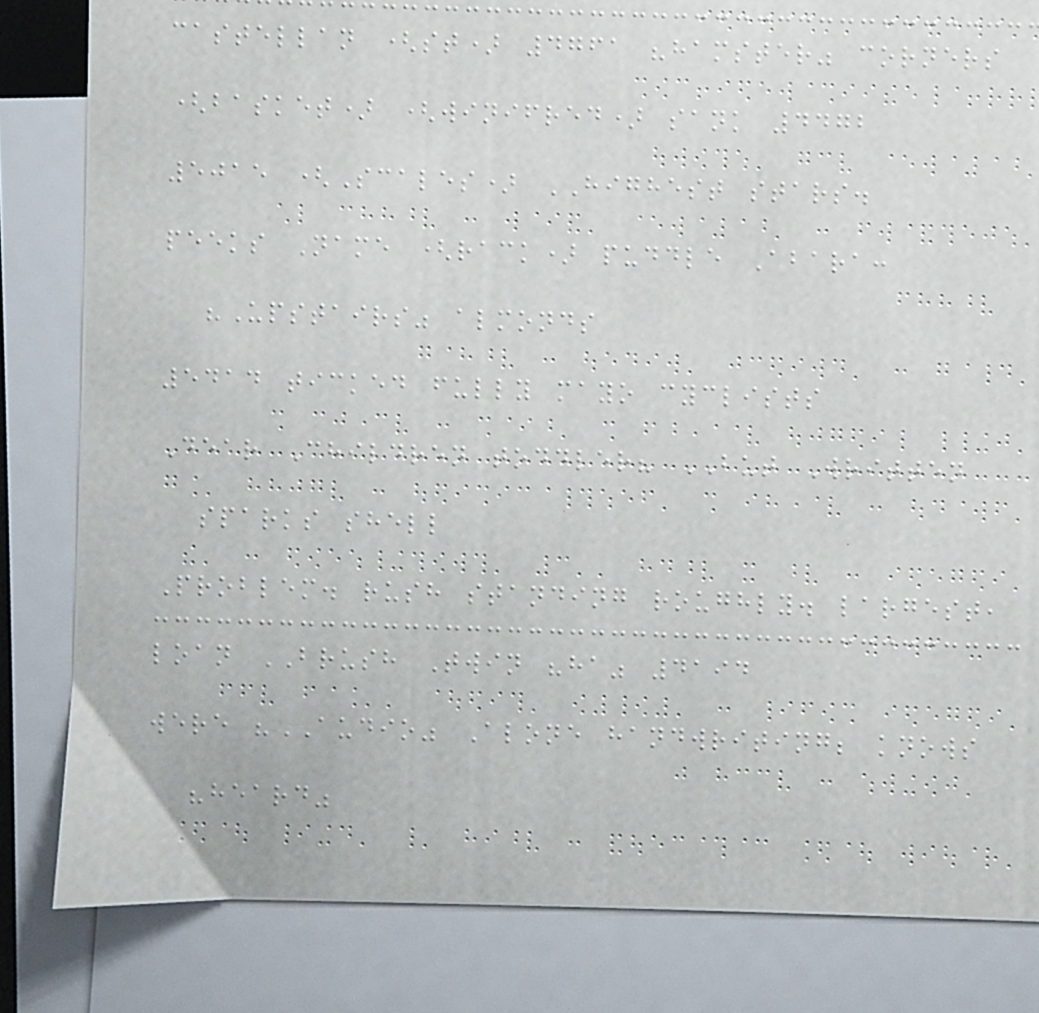castellan (st) 4761 "hamster" corners
(basket) (winifred) sank 4472
5015 (Scales) HIGHEST stars.
peeks Name (rack) puddle Abara:
"Upstairs" almonds
5414 ticked fully mayo cyclists
Dear Children toddler? BUT Written
sparks shell
Problem. rush standing roughly. largest,
loan BRUSH Twin "ha" 4194
were "AUDIO" Alone handwriting; knows
"heard"
